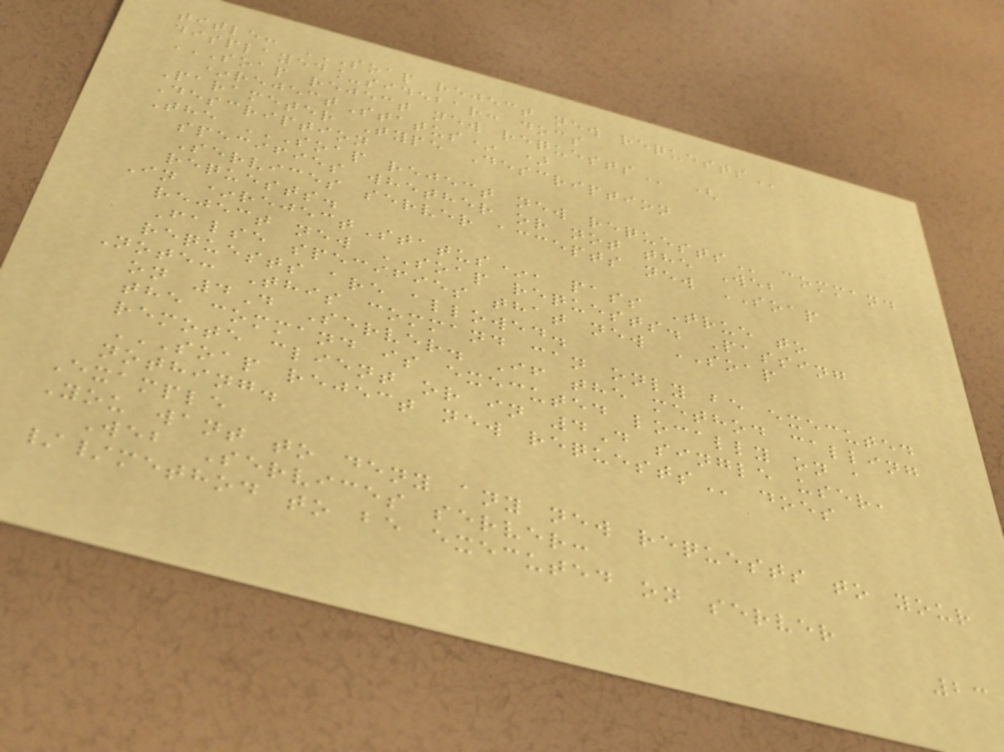title: SOAP REJECT NEW REQUESTS
displayed_sidebar: docs
SOAP REJECT NEW REQUESTS (
*rejectStatus* )
Parameter Type Description
Description
The SOAP REJECT NEW REQUESTS command
specifies whether or not the Web
Services server accepts new SOAP
requests.
In *rejectStatus*, pass True to
reject new SOAP requests. Passing
False specifies that new SOAP
requests are allowed.
Note: This command can only be executed
on 4D Server. If the method calling
the command is executed locally on a
remote client or in 4D single user,
SOAP REJECT NEW REQUESTS does
nothing.
Example
You want to deny any new requests to your
Web Services server:
//method to be executed on server
23
